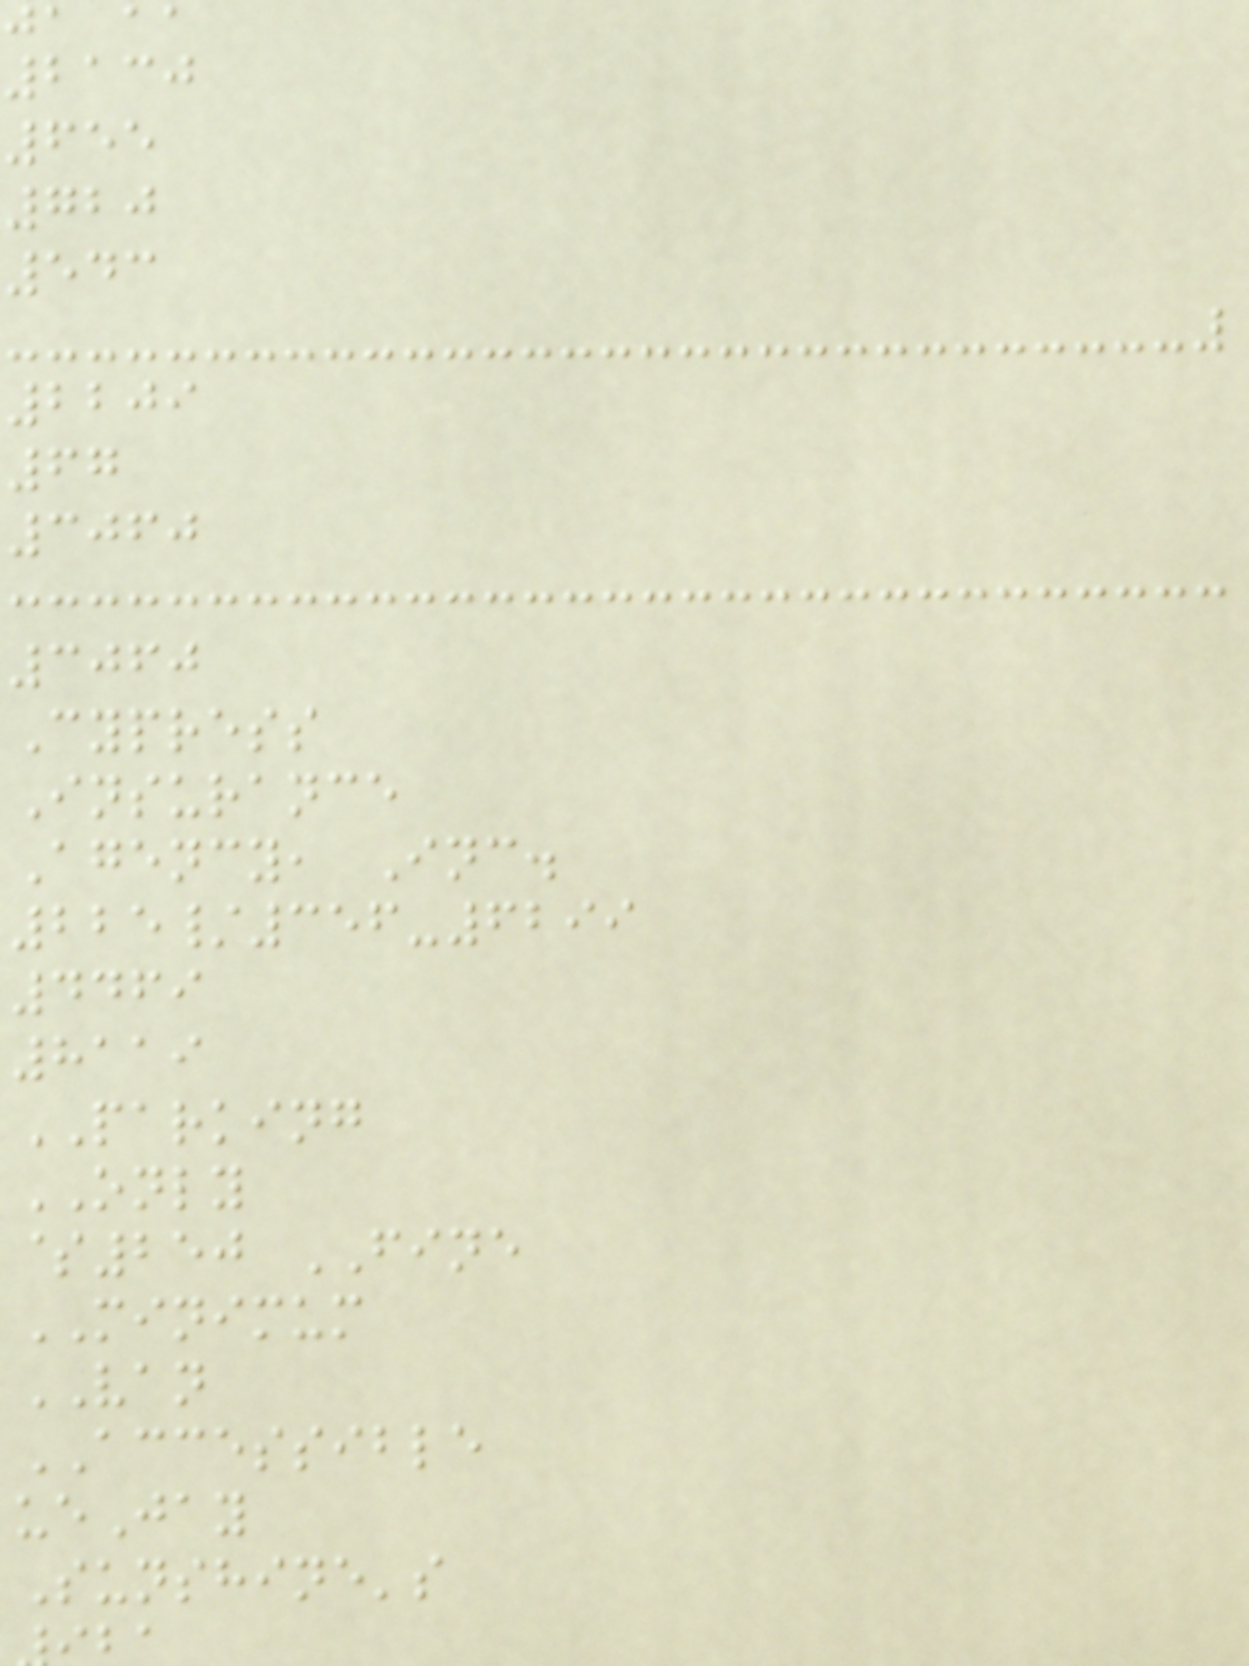2130
655
720
543
2209
67
3060
3060
Cypress
Insurance
Agency, Inc.
225/356-6299
4469
8119
PARKING
ONLY
$250 FINE
MINIMUM
VAN
ACCESSIBLE
ueJay
Sunshine's
